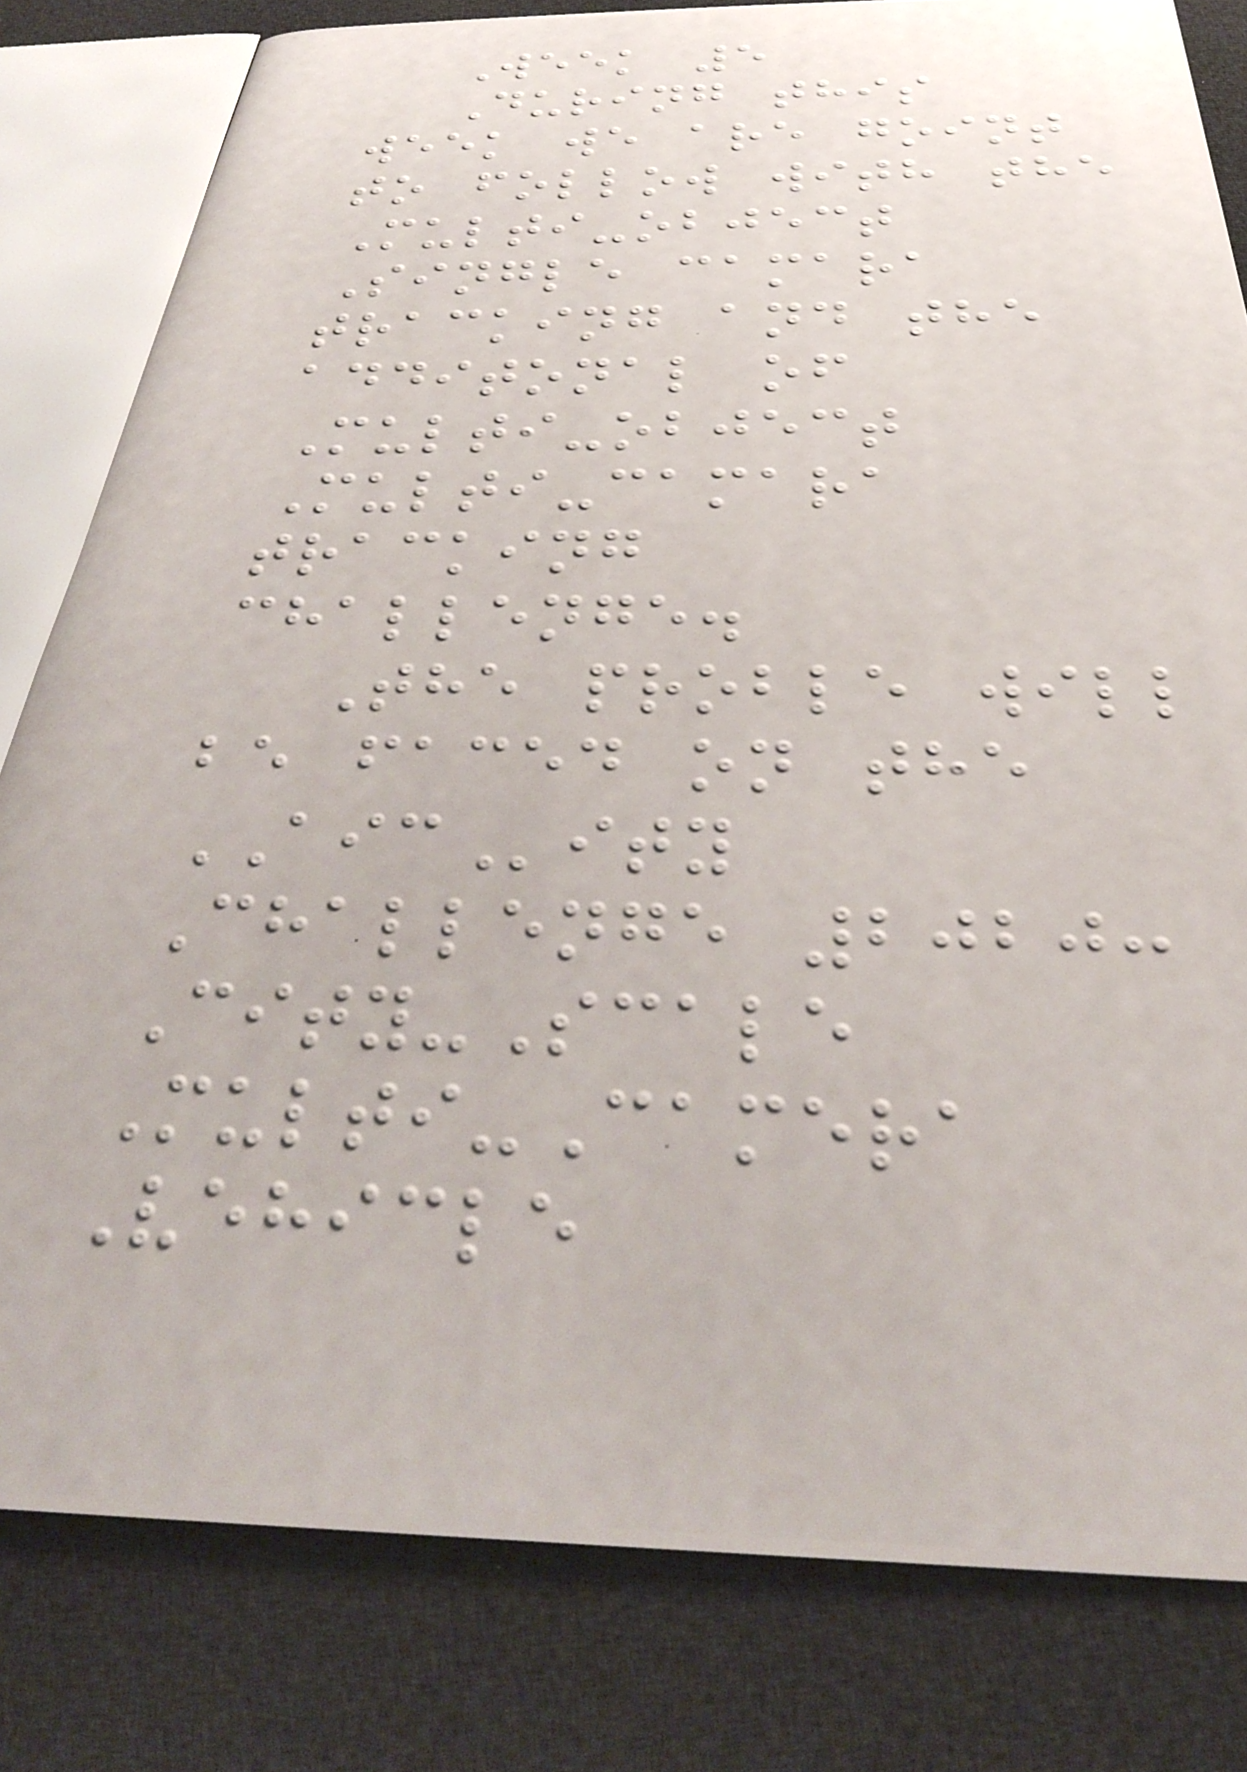Week 5
During this
week we are goint
to follow with the
Multi-object
Single camara
tracking and the
additonal of
Multi-object
Multi-camara
tracking
challenge.
The proble will
be faced on the
AICity
Challenge 2020:
City-Scale
Multi-Camera
Vehicle
